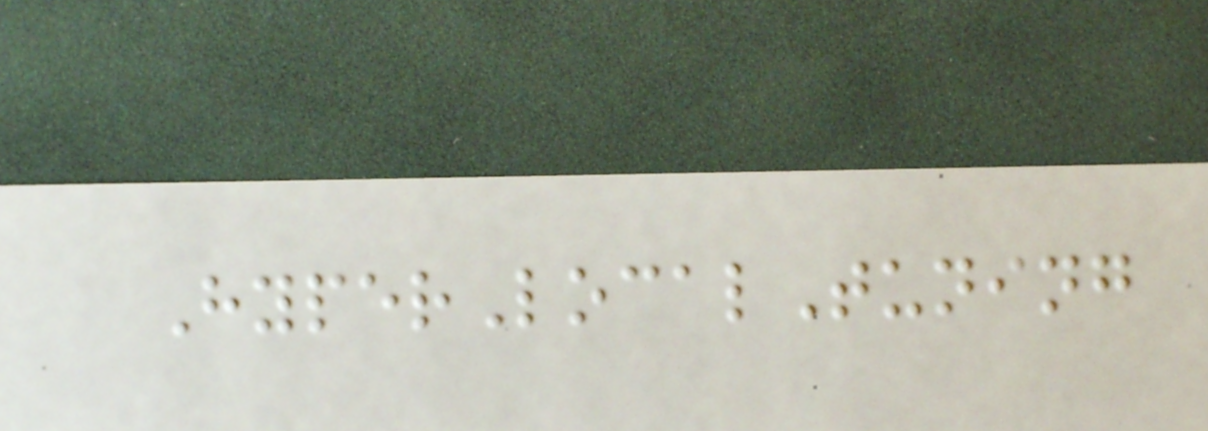HyperLocalTuning
